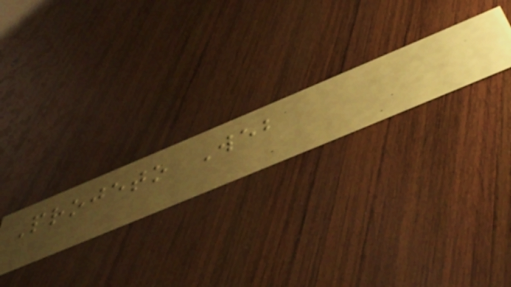Projeto Web
